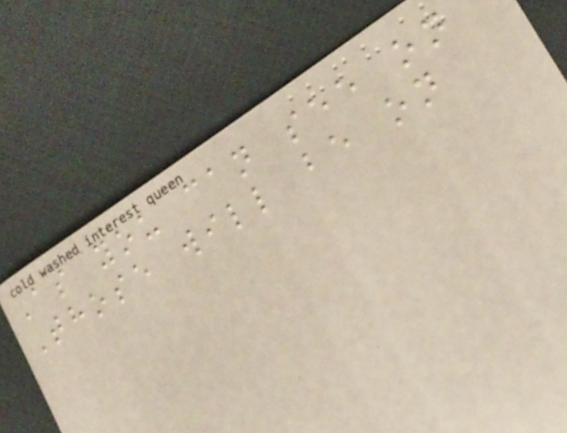As you can see on
Those will be on
